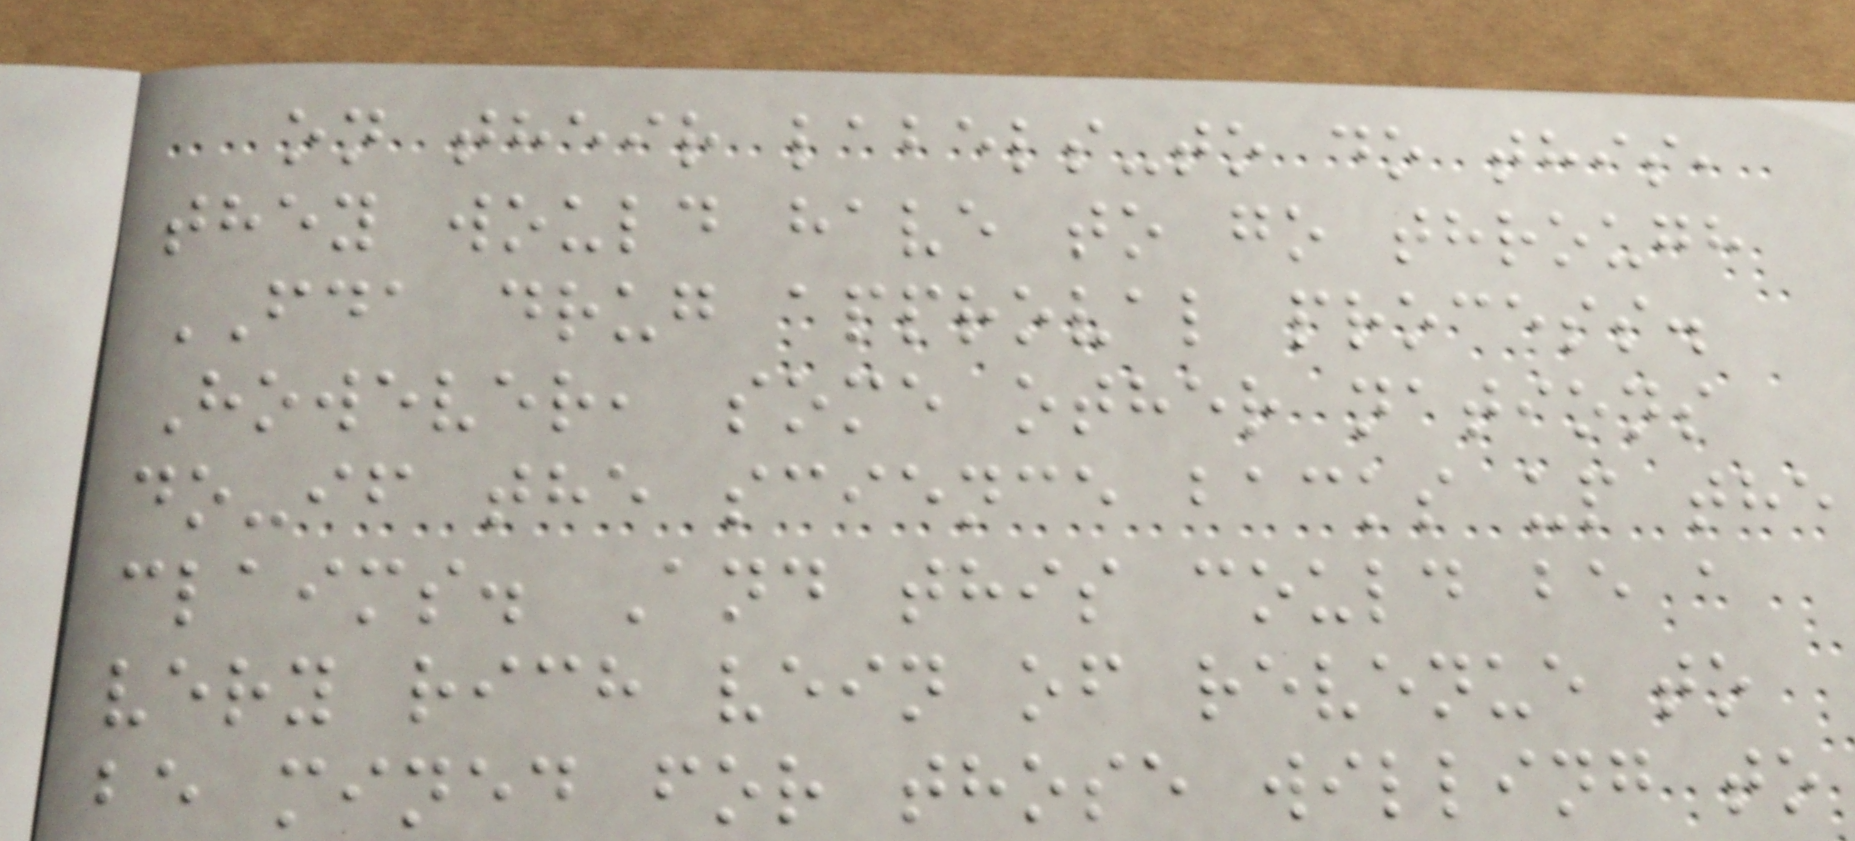on their labels-to do this,
they would have to go through
FDA drug approval process.
However, some other nations
do-if the science backs up the
claims. And this could be a
very rich vein of revenue to
be mined for those willing to
